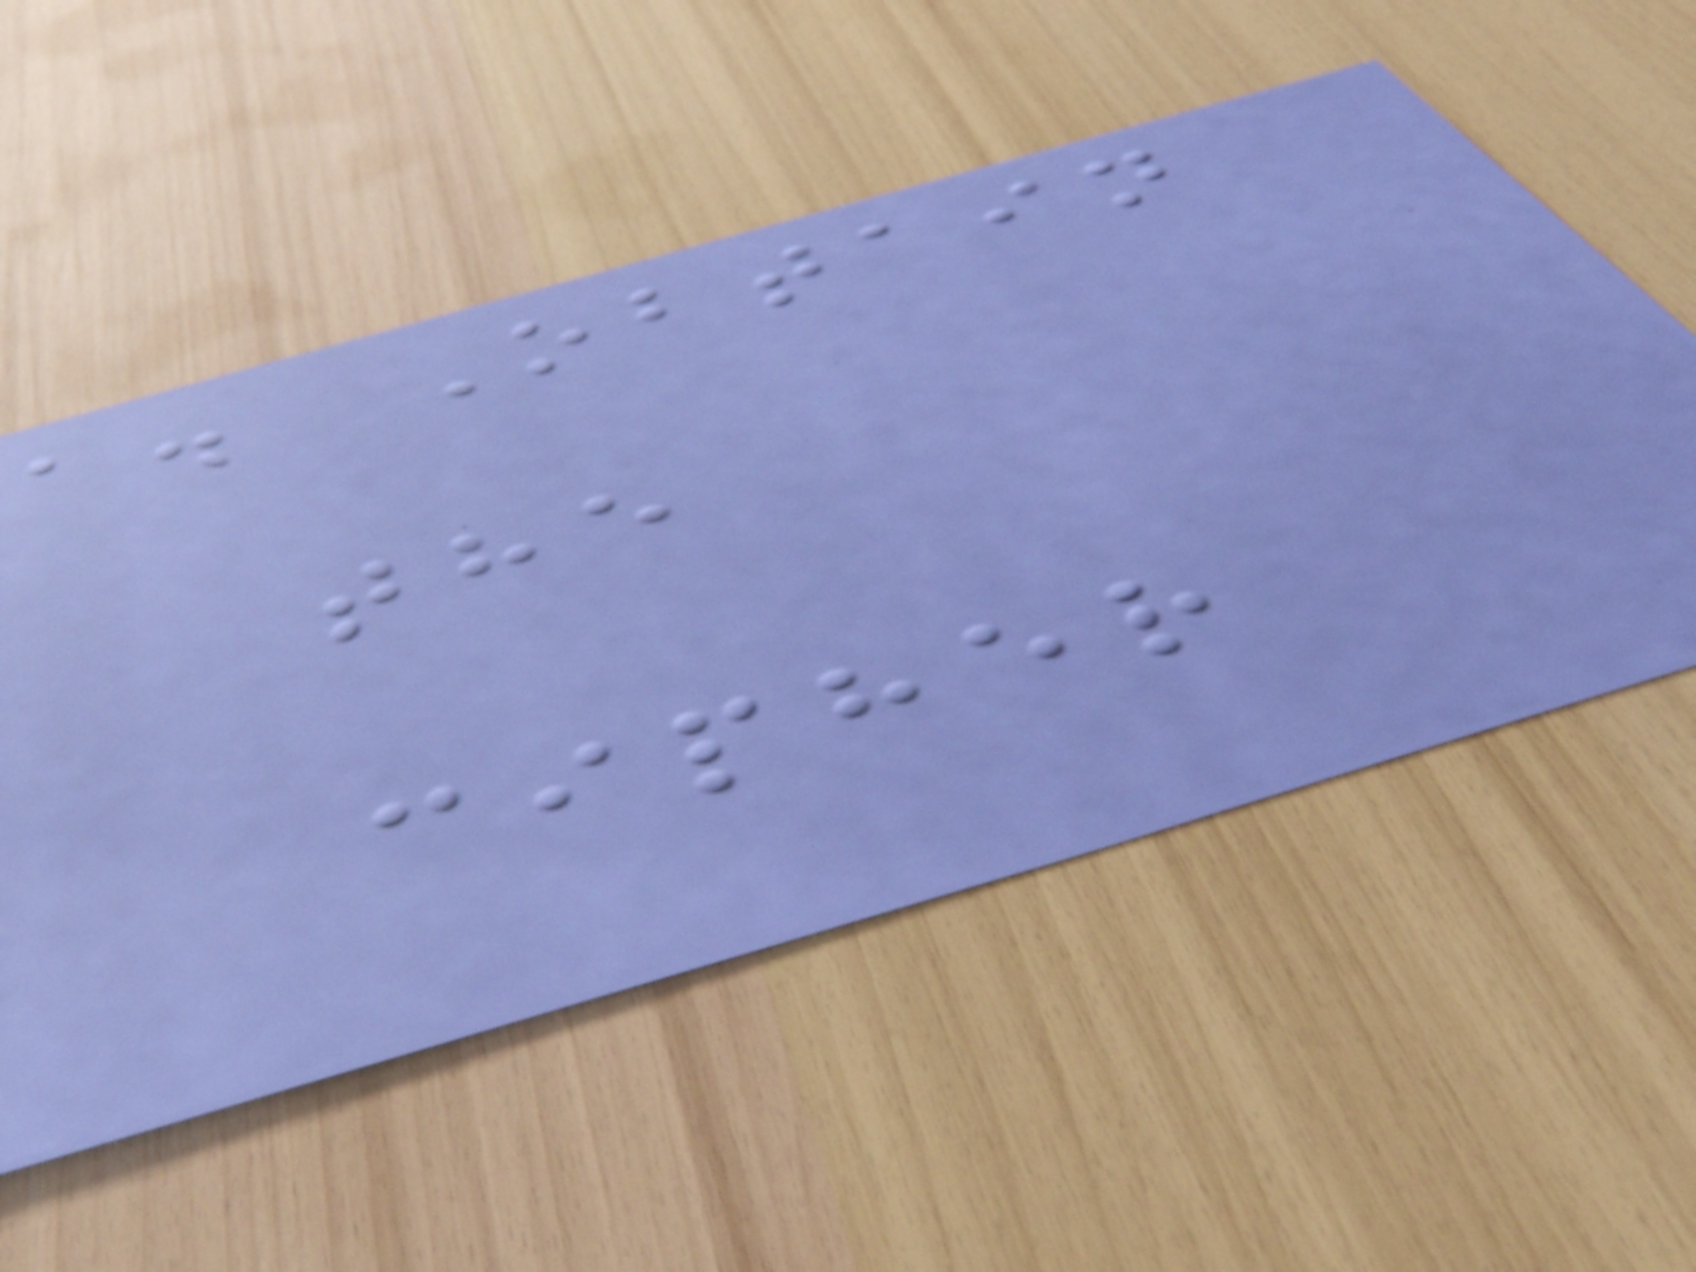a. Obtain
the
cipher
